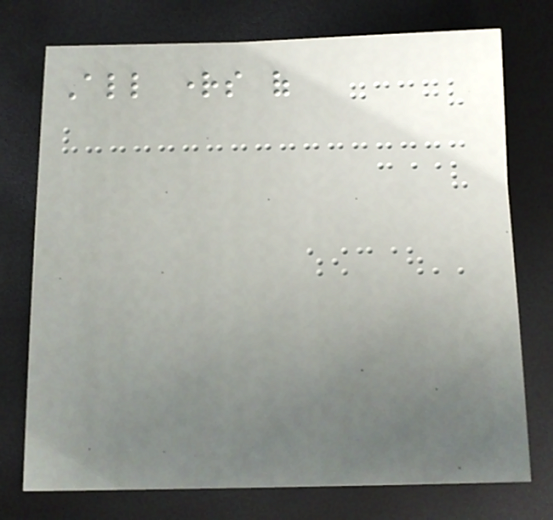All rights of
